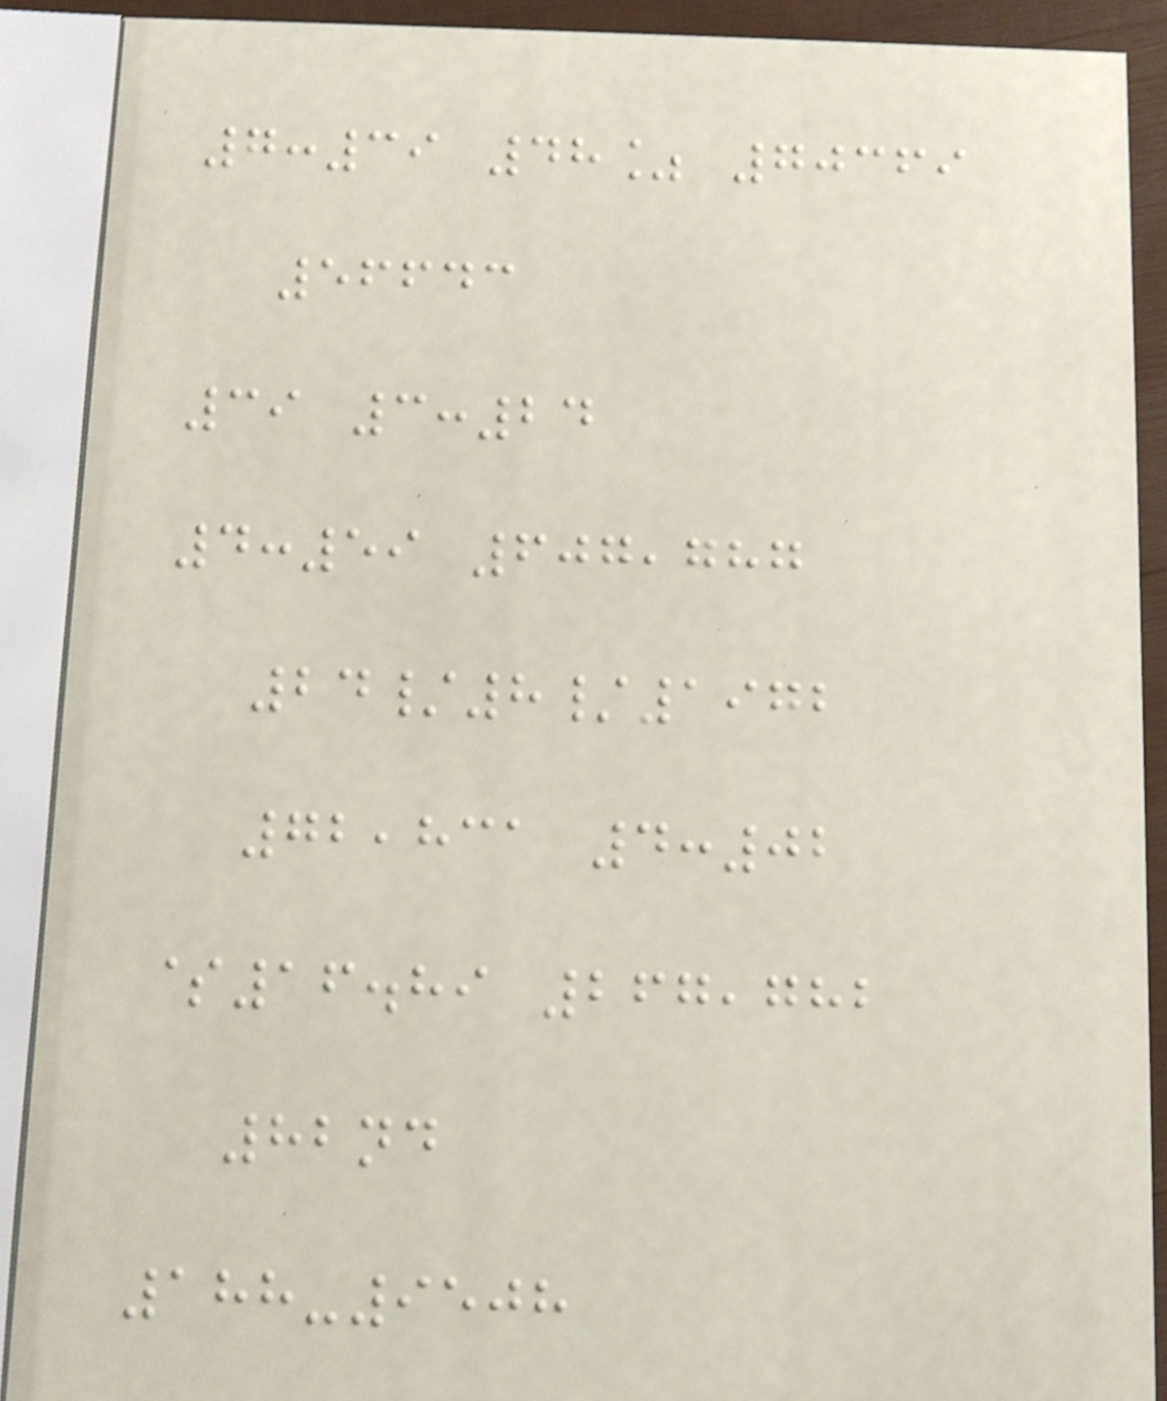7:39 48% 70369
56643
39 3:24
4:59 607,787
24/8/1972
72,831 4:02
$16.89 267,782
82nd
188-9508
